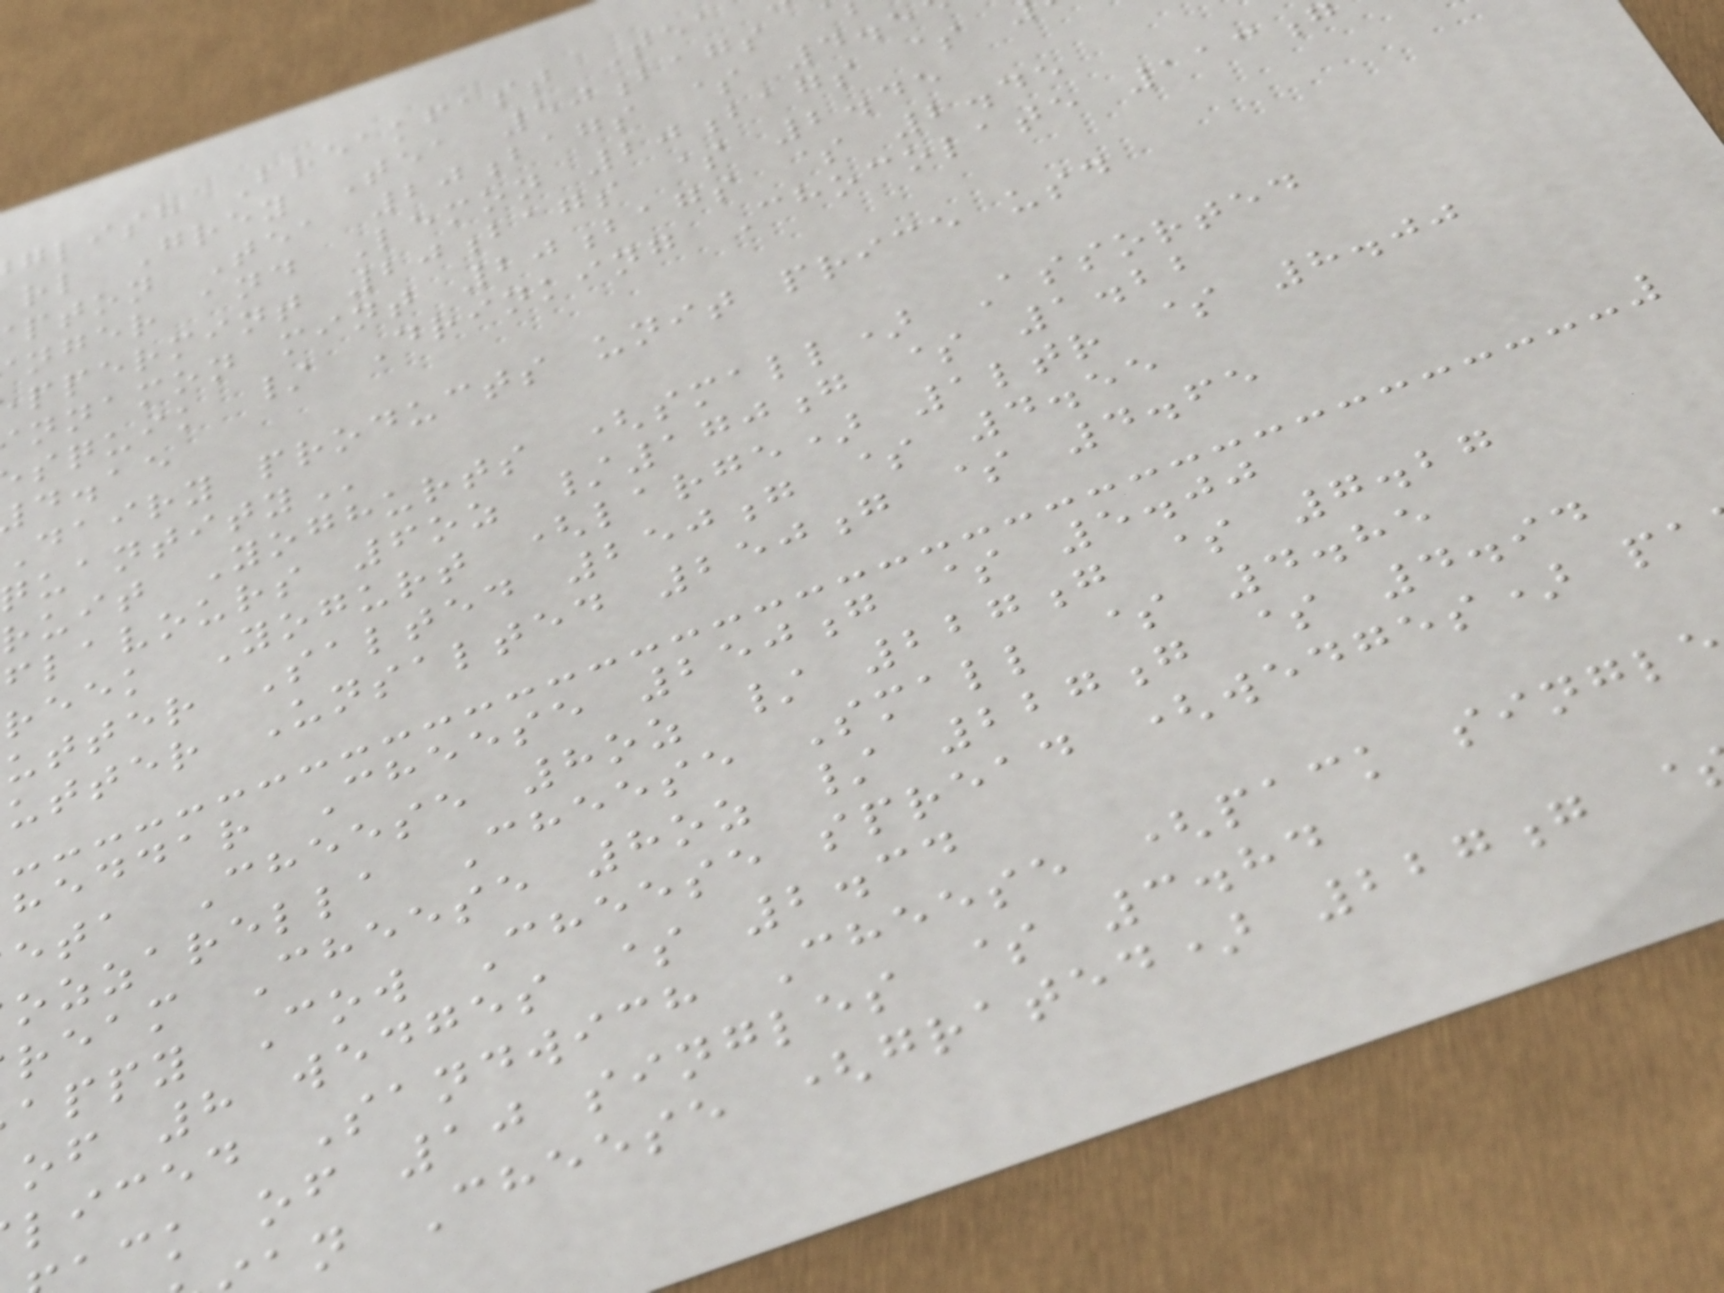glish Breakfast Tea
rl Grey Tea 50bags
pton Tea 20bags $ 4.5
nger and Lemon 20bags $
ppermint 20bags $ 2.45
nnamon mint 20bags $ 2.45
squik / Drinking Chocolate 113
d.ae
dairy products unit price usd
ruit Yoghurts (small) Assorted
flavours 6oz /170g $ 1.22
reek Yogurt (large) 1ltr $ 8.00
utter Salted 250g $ 4.55
utter Unsalted 250g $ 4.65
heddar Cheese 250g $ 5.00
eta Cheese 8oz / 227g $ 7.27
ozzarella Cheese Small $ 4.85
ream Cheese 8oz / 227g $ 4.94
appy Cow Cheese spread (wedges) pa
of 8 wedges $ 2.34
liced Sandwich Cheese (pack singl
ck of 10 singles $ 3.84
an Cheese (grated) 227g
